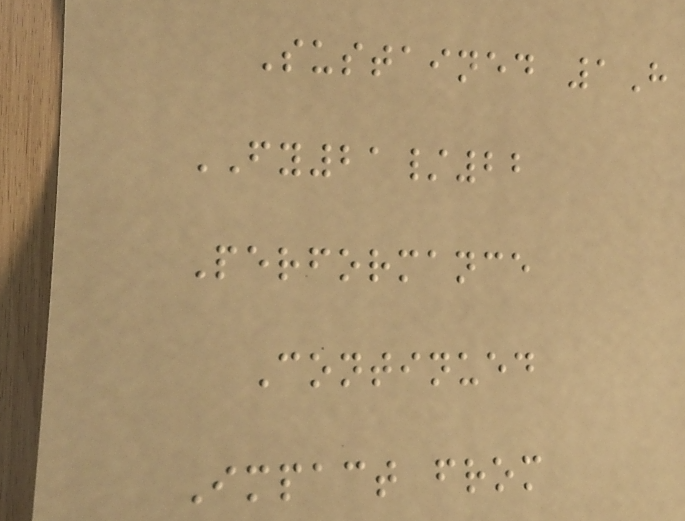Sustained 1H
FY21/22
Performance
Continued
Impact from
